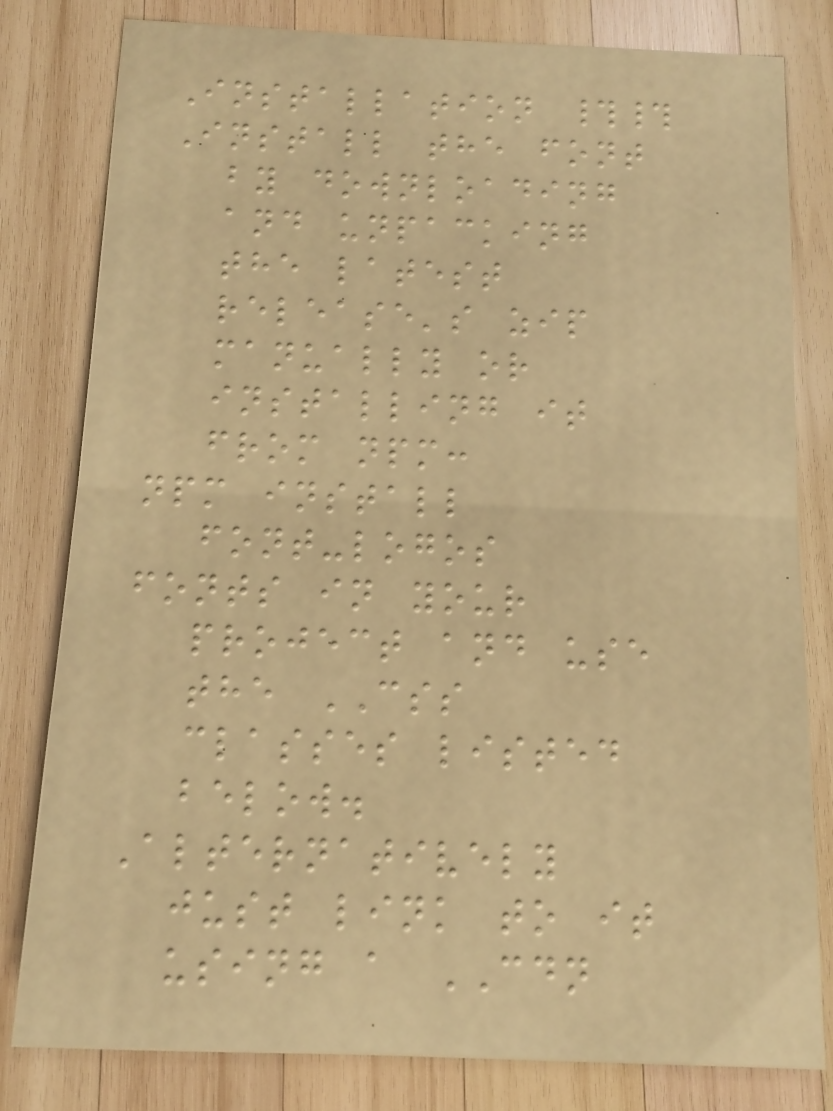Installation ##
Install the font
by downloading
and unpacking
the latest
release's zip
manually or
installing it
from npm:
npm install
font-logos
fonts in your
project and use
the CSS
classes listed
below.
Alternatively
just link to it
using a CDN
